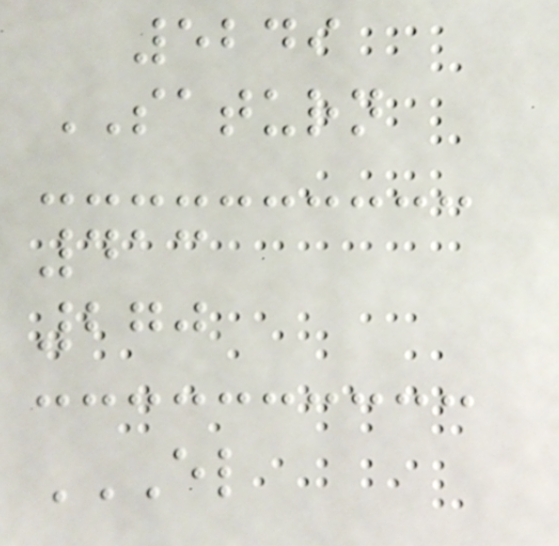5249
SATURN
413
270
EL
